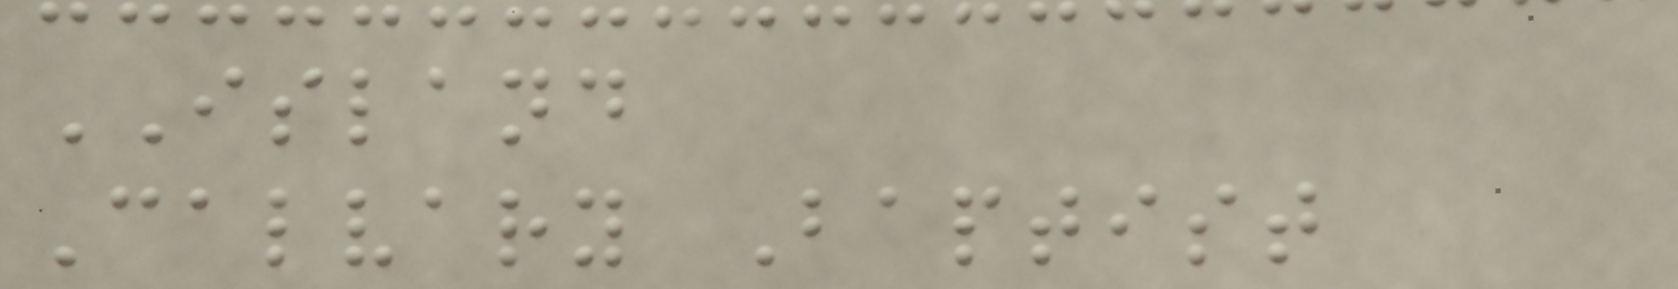ISLAND
Calvary Baptist
